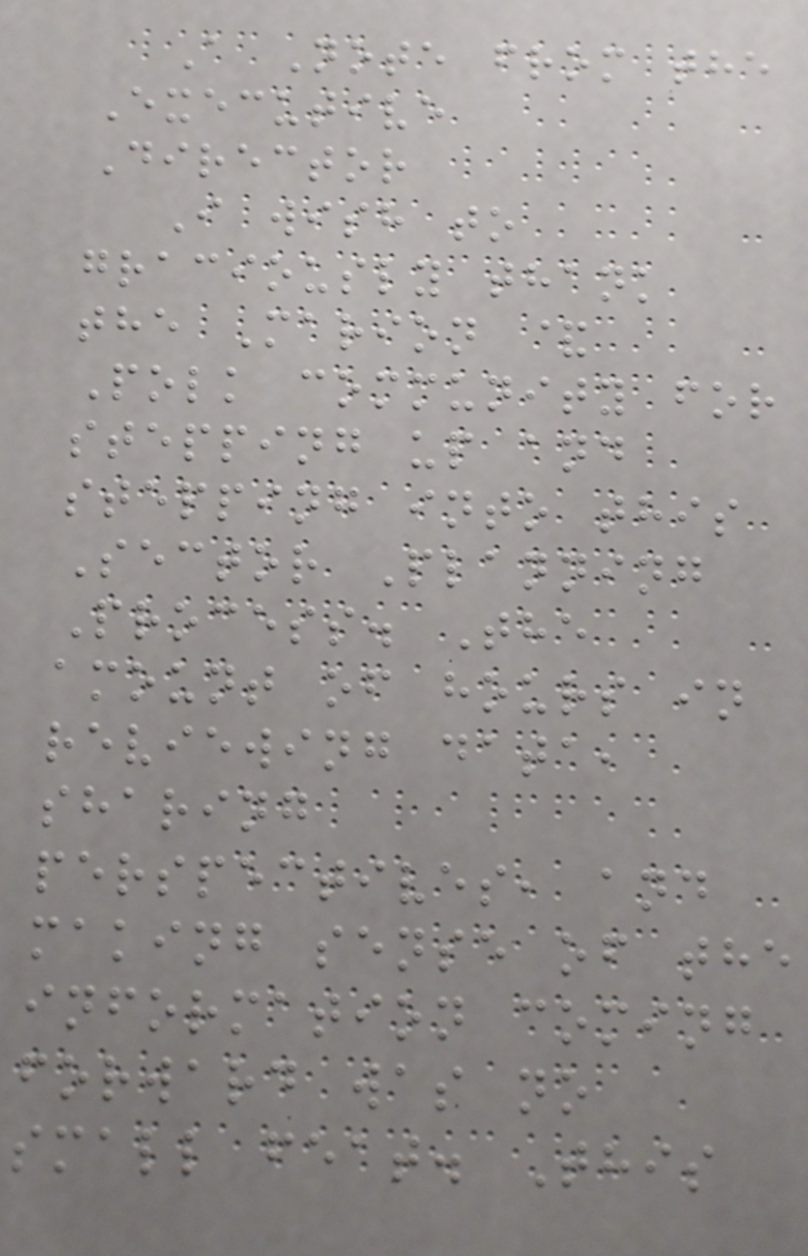A Note from the
Executive
Director
I wish to
graciously thank
the Marion &
Polk community for
stepping up and
stepping into this
Sector Planning
Process. The
amount of hours in
reviewing data,
sharing
perspectives, and
making sense of the
information coming
forward was no
small feat. This
